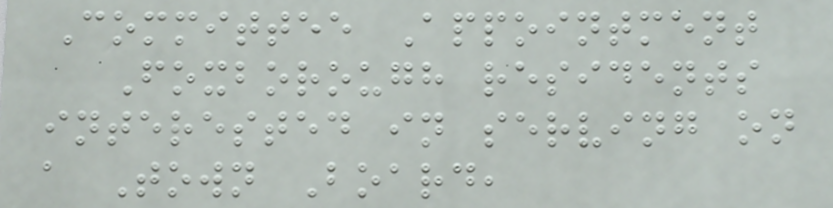Committee Appointment
Foxborough residents
interested in serving on
a Town Board,
